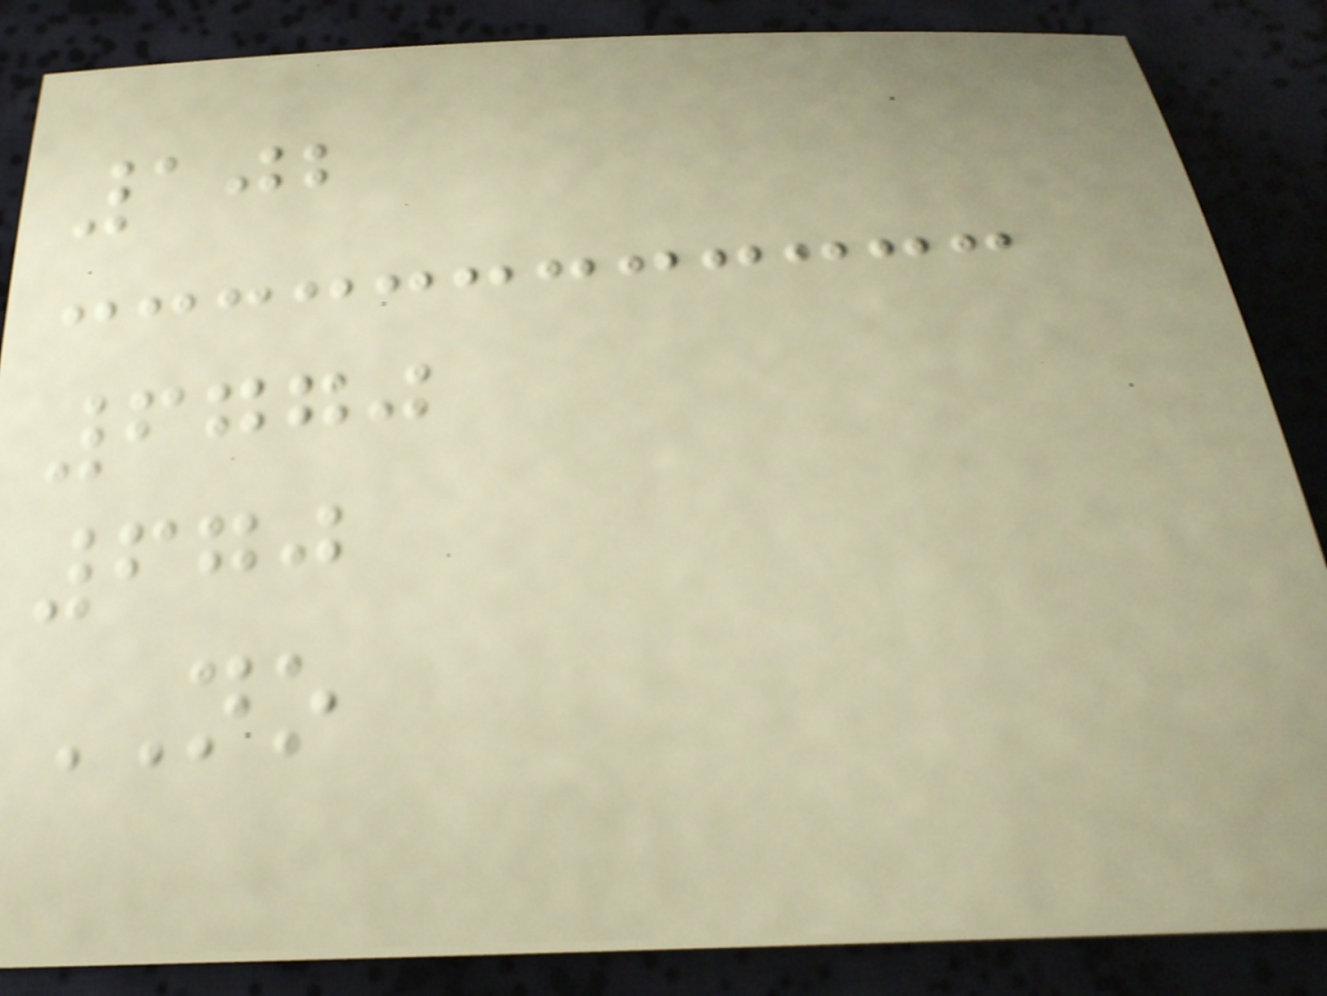102
6770
670
NO
